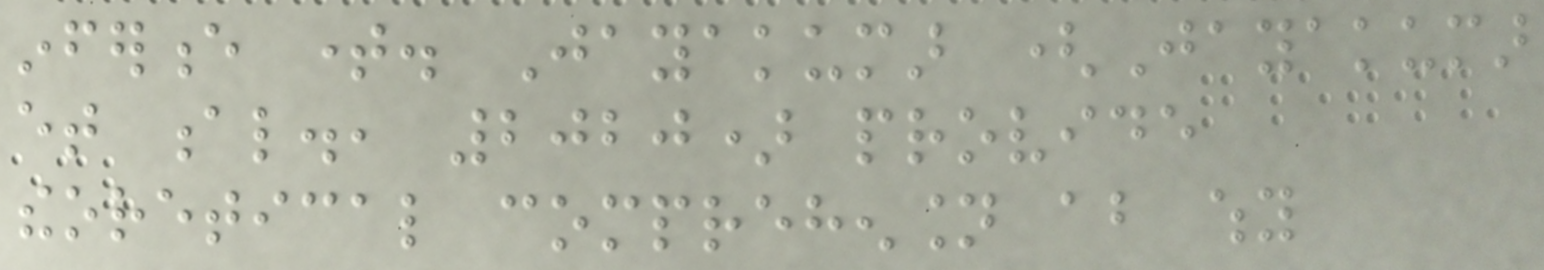inference time. Jayakumar (Jayakumar
et al., 2020) provide
theoretical comprehension about why
